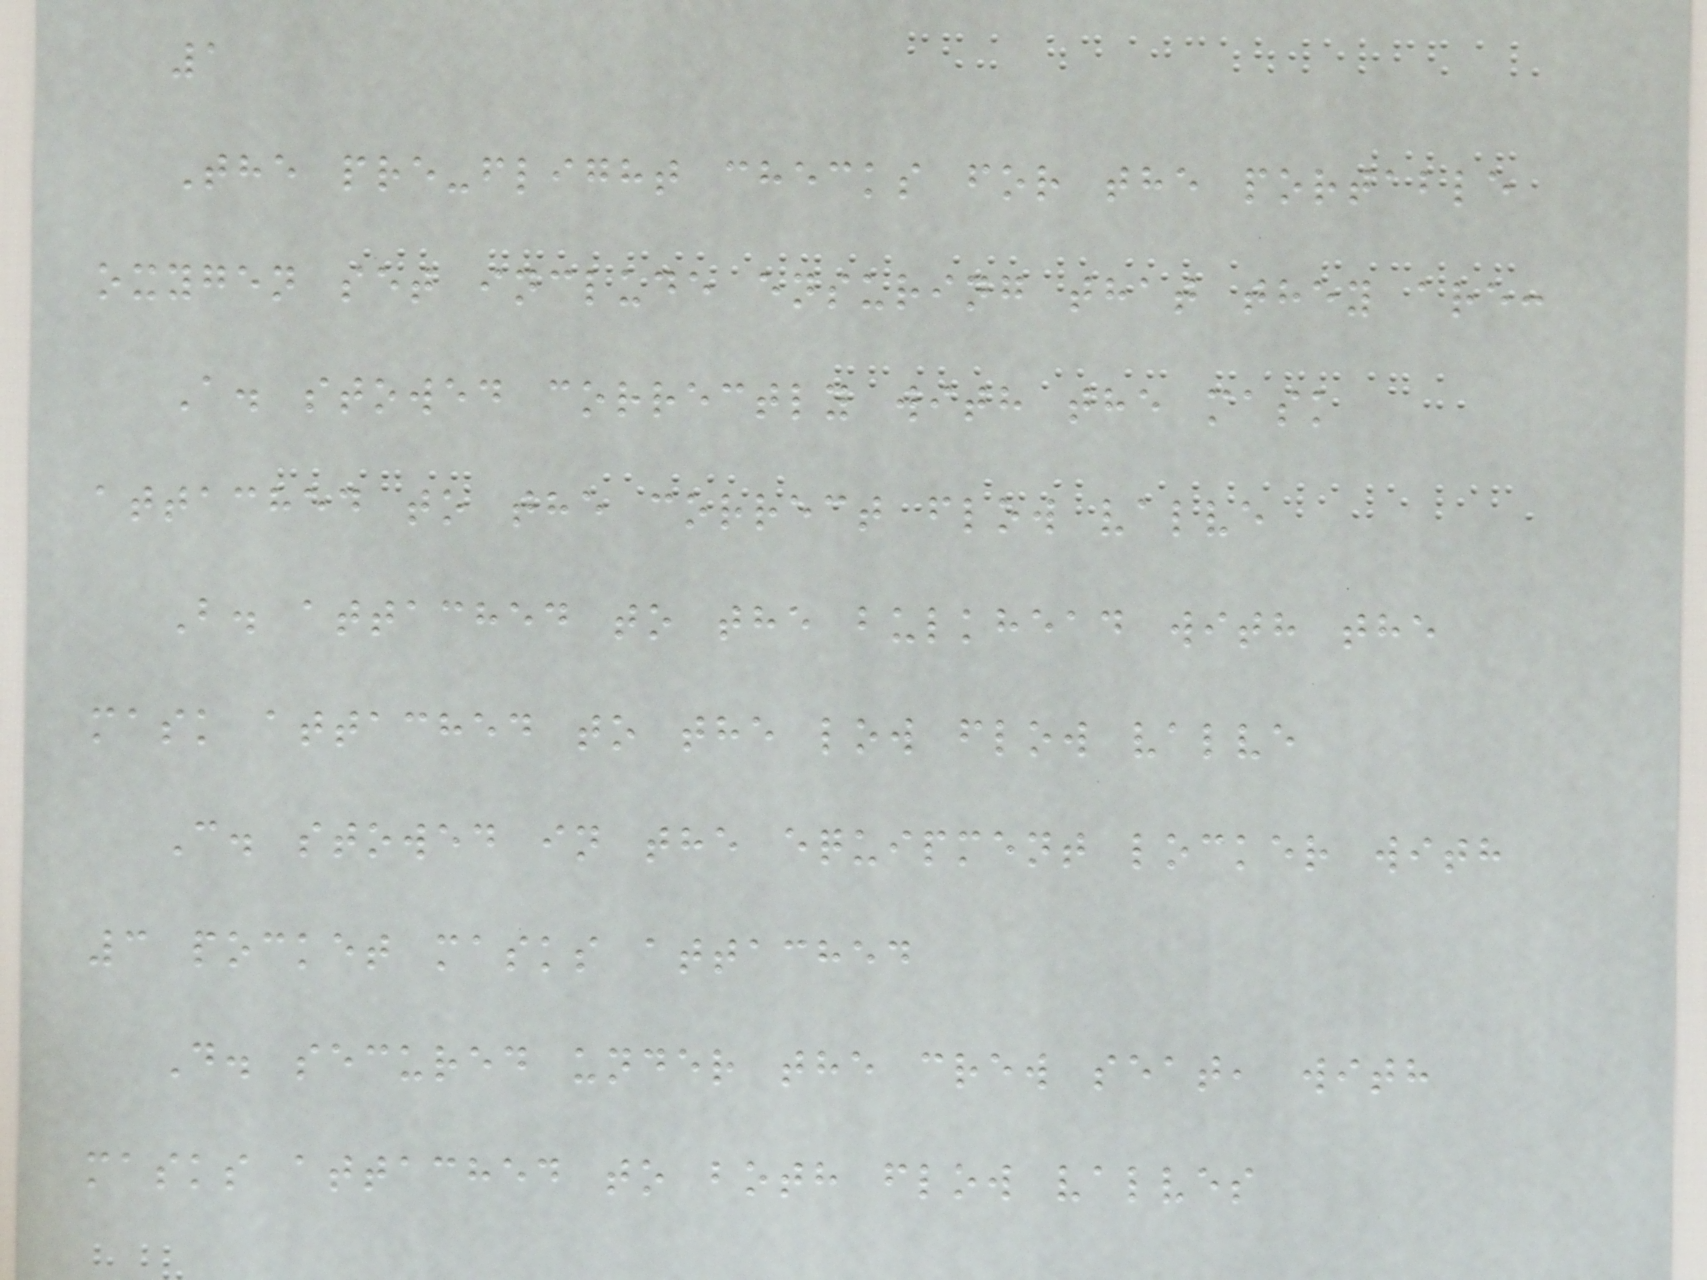1
The pre-flight checks for the portable
oxygen set include ensuring that they are:
A. stowed correctly with the mask
attached to the correct flow valve
B. attached to the bulkhead with the
mask attached to the low flow valve
C. stowed in the equipment locker with
3 pocket masks attached
D. secured under the crew seat, with
masks attached to both flow valves
